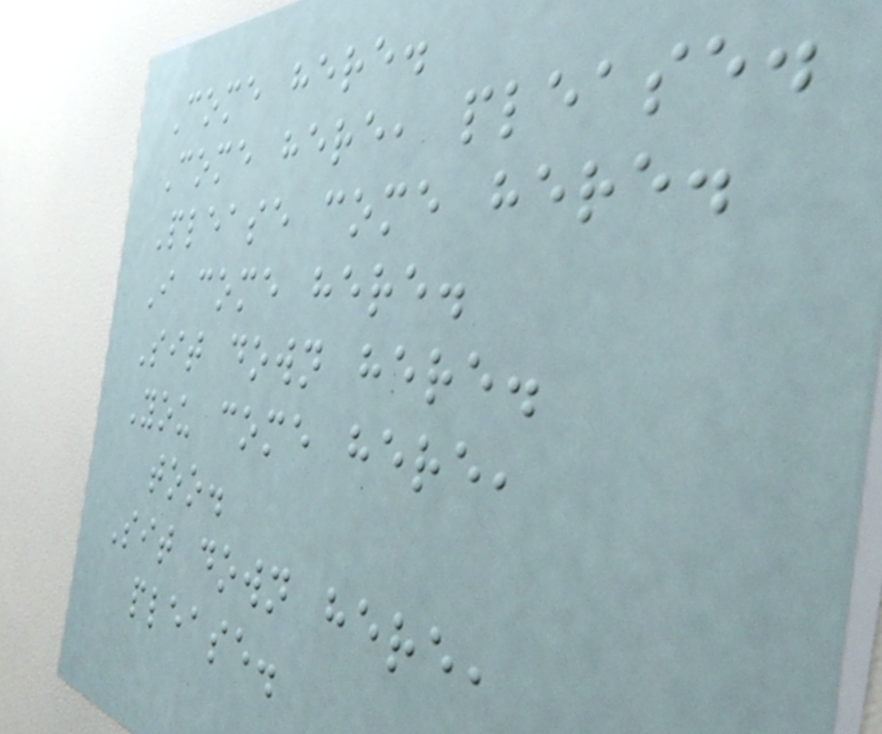Come here.
Come here, please.
Please come here.
I come here.
Sit down here.
You come here,
too.
Sit down here,
please.
